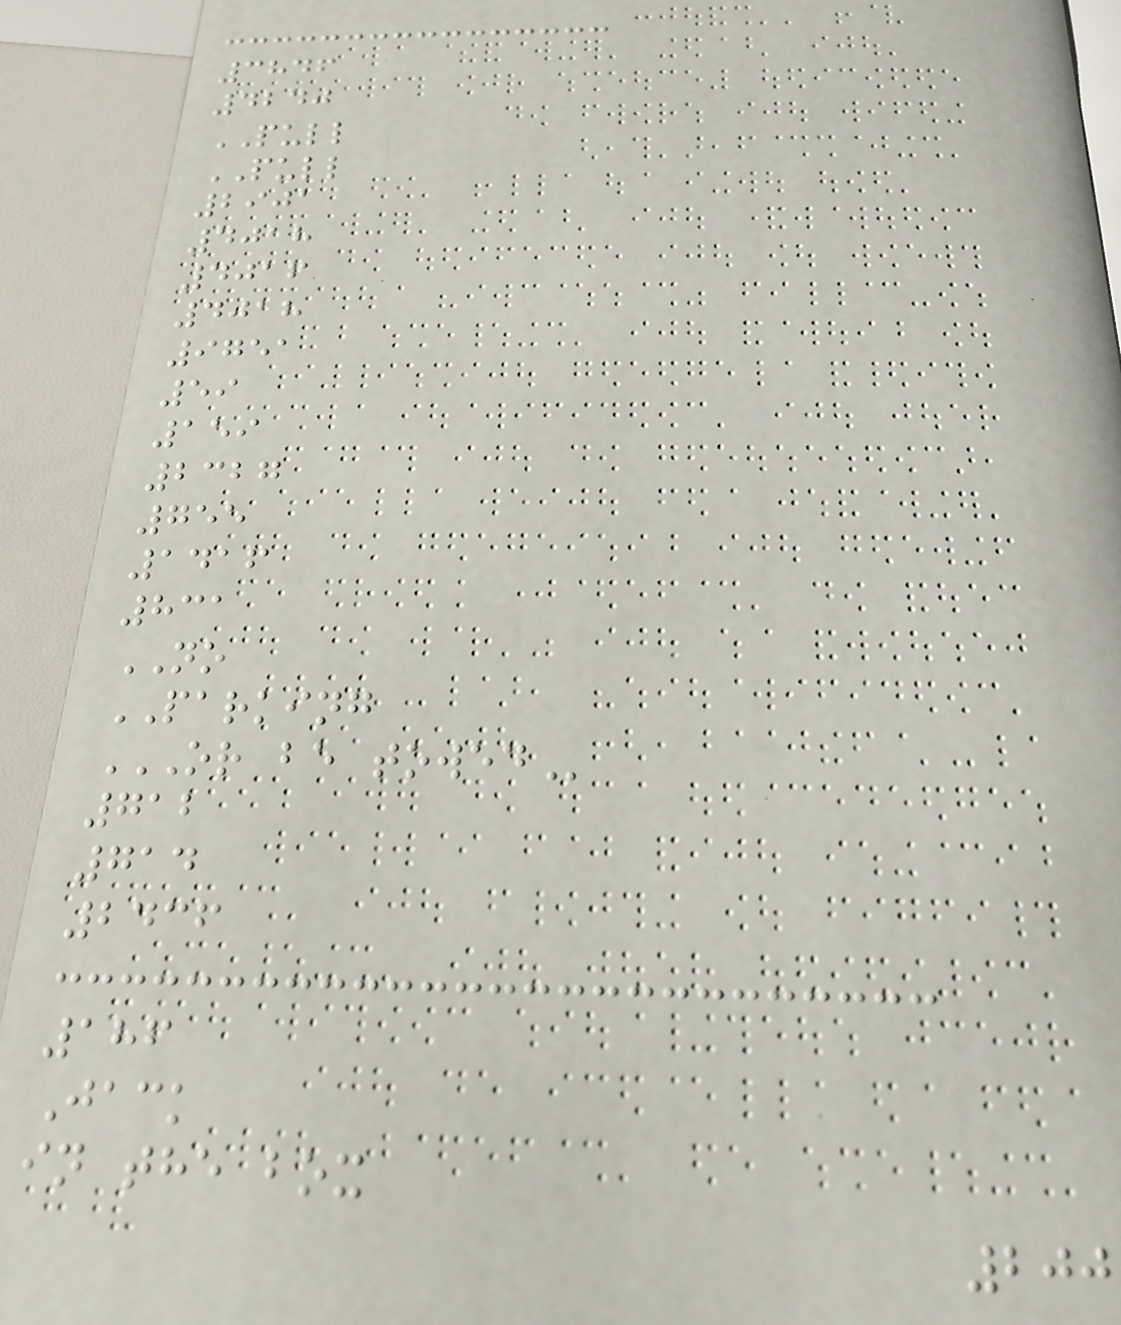3846
4240
PULL
PULL
2901
4018
4016
4018
9751
59
159
2327
755
1416
831
NO
PARKING
OR BE TOWED
712
714
2436
186
Jack
in the box
200
